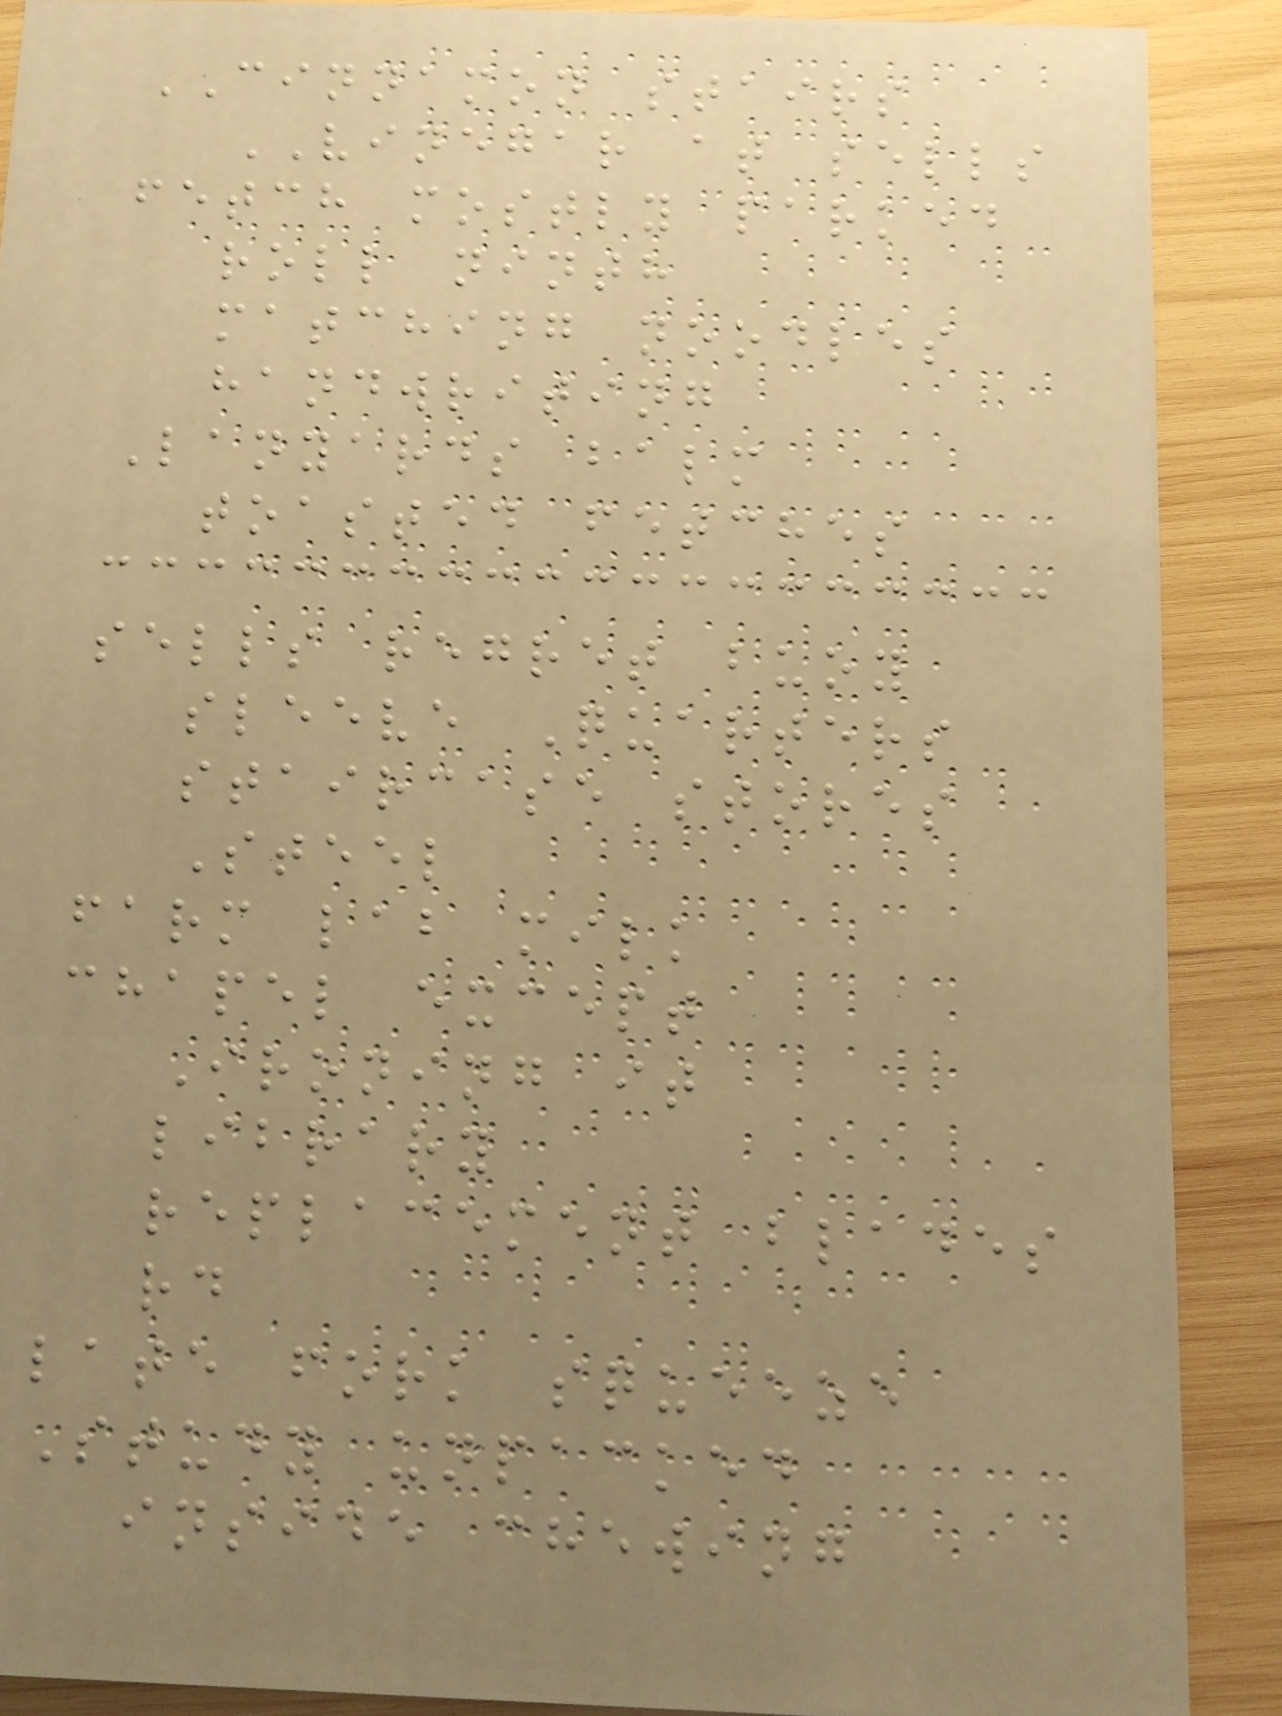CINNAMON stairs
VINEGAR at sells
fetch mostly parked
roll ninth
matching noodles
handwriting
Lanyards balm
toasted fetches
sells regret buoy
sleeve Quarters
staircase stores
Steel
farm lab milk
chapel except
Ironing it
library
replacement blades
rd
late fork squeeze
Study unpacked
inside chewing
